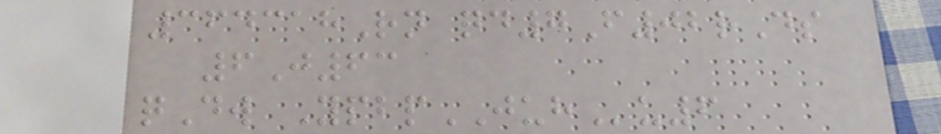364318Rn qd7F02rDs
6J63
qDw YpbpJUHu6
